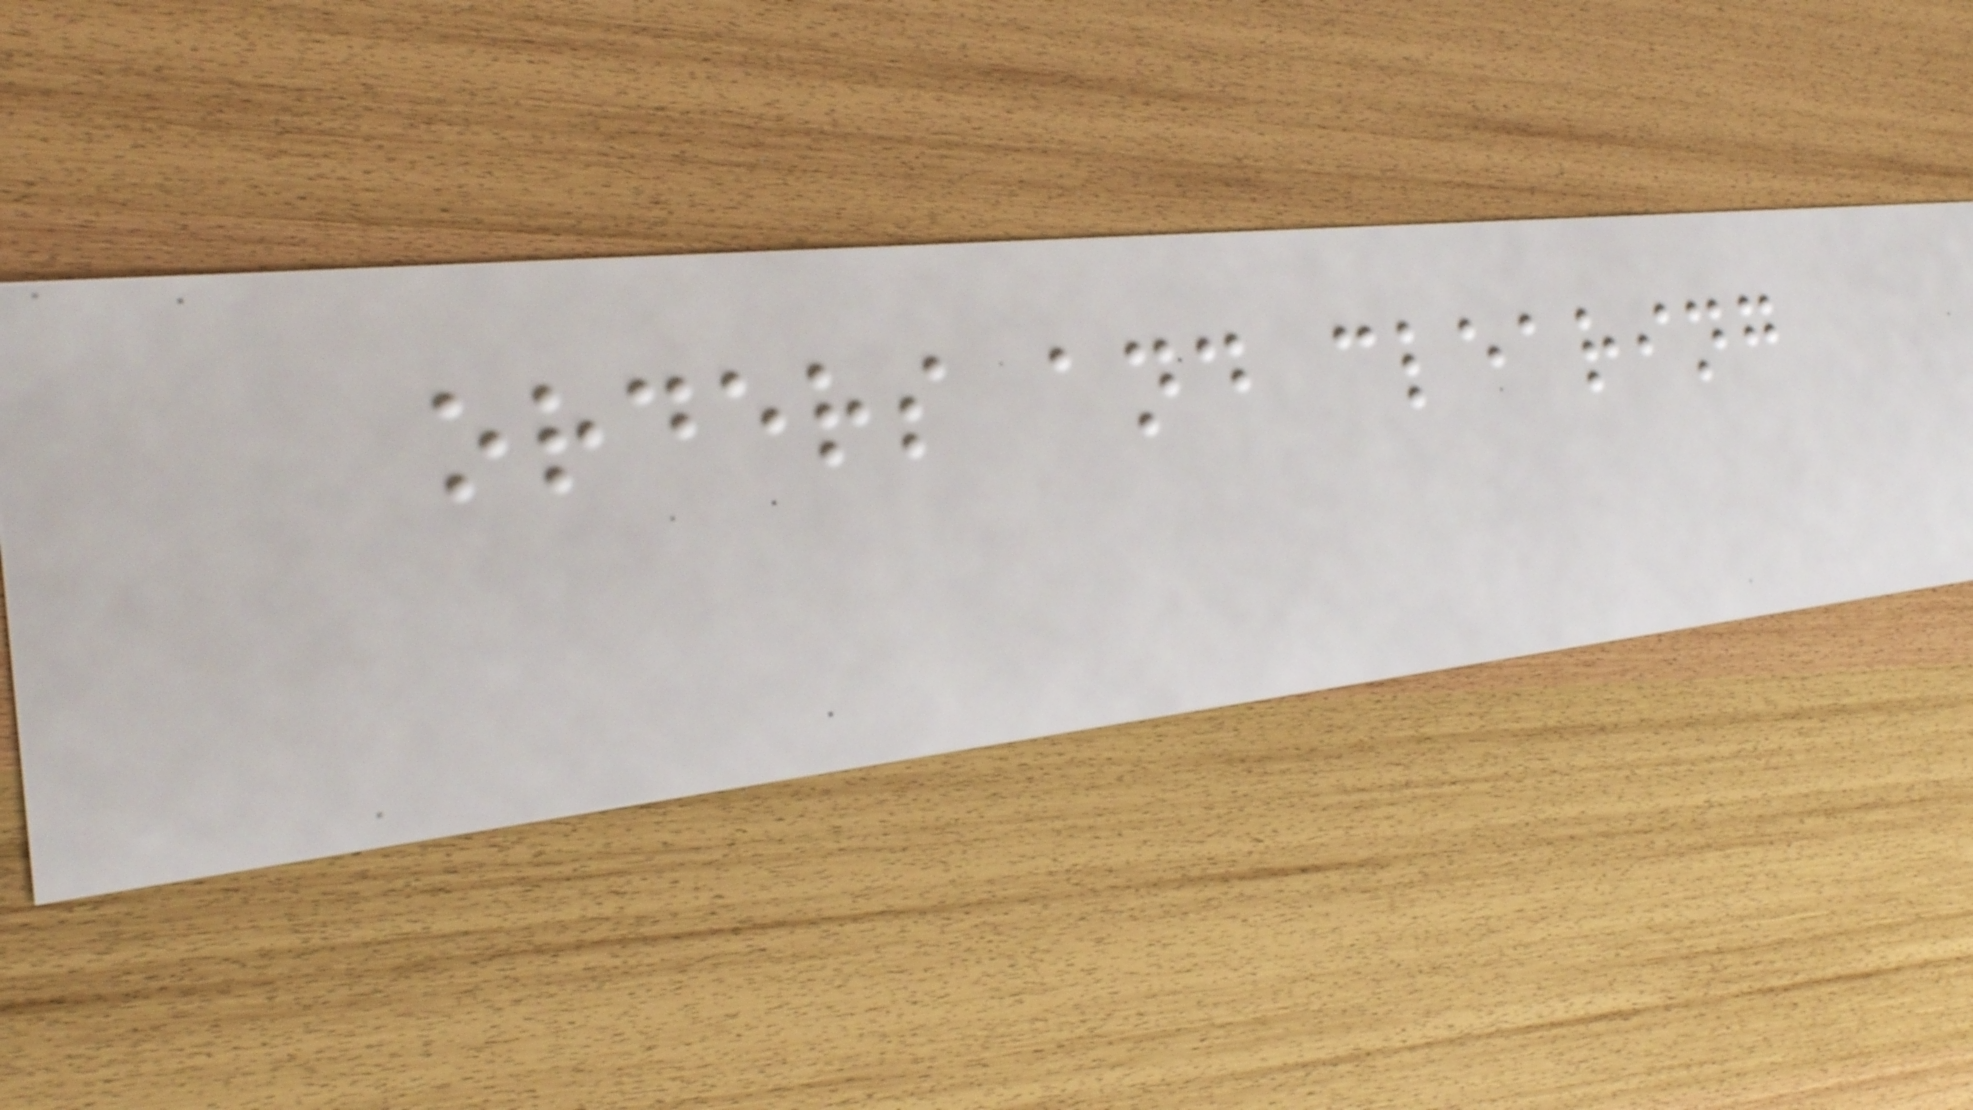orders and clearing
